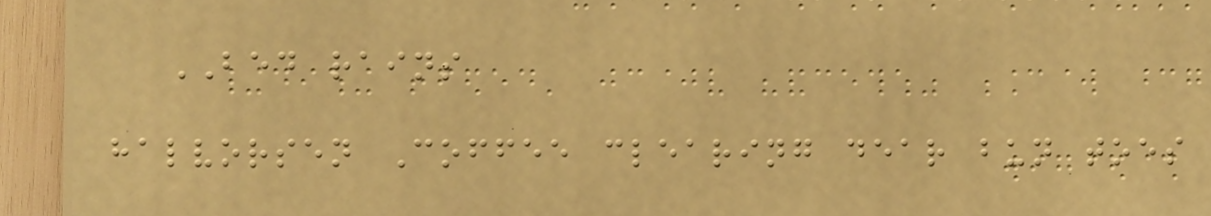BED rains
halvorsen Coffee clearing dear bun toes
